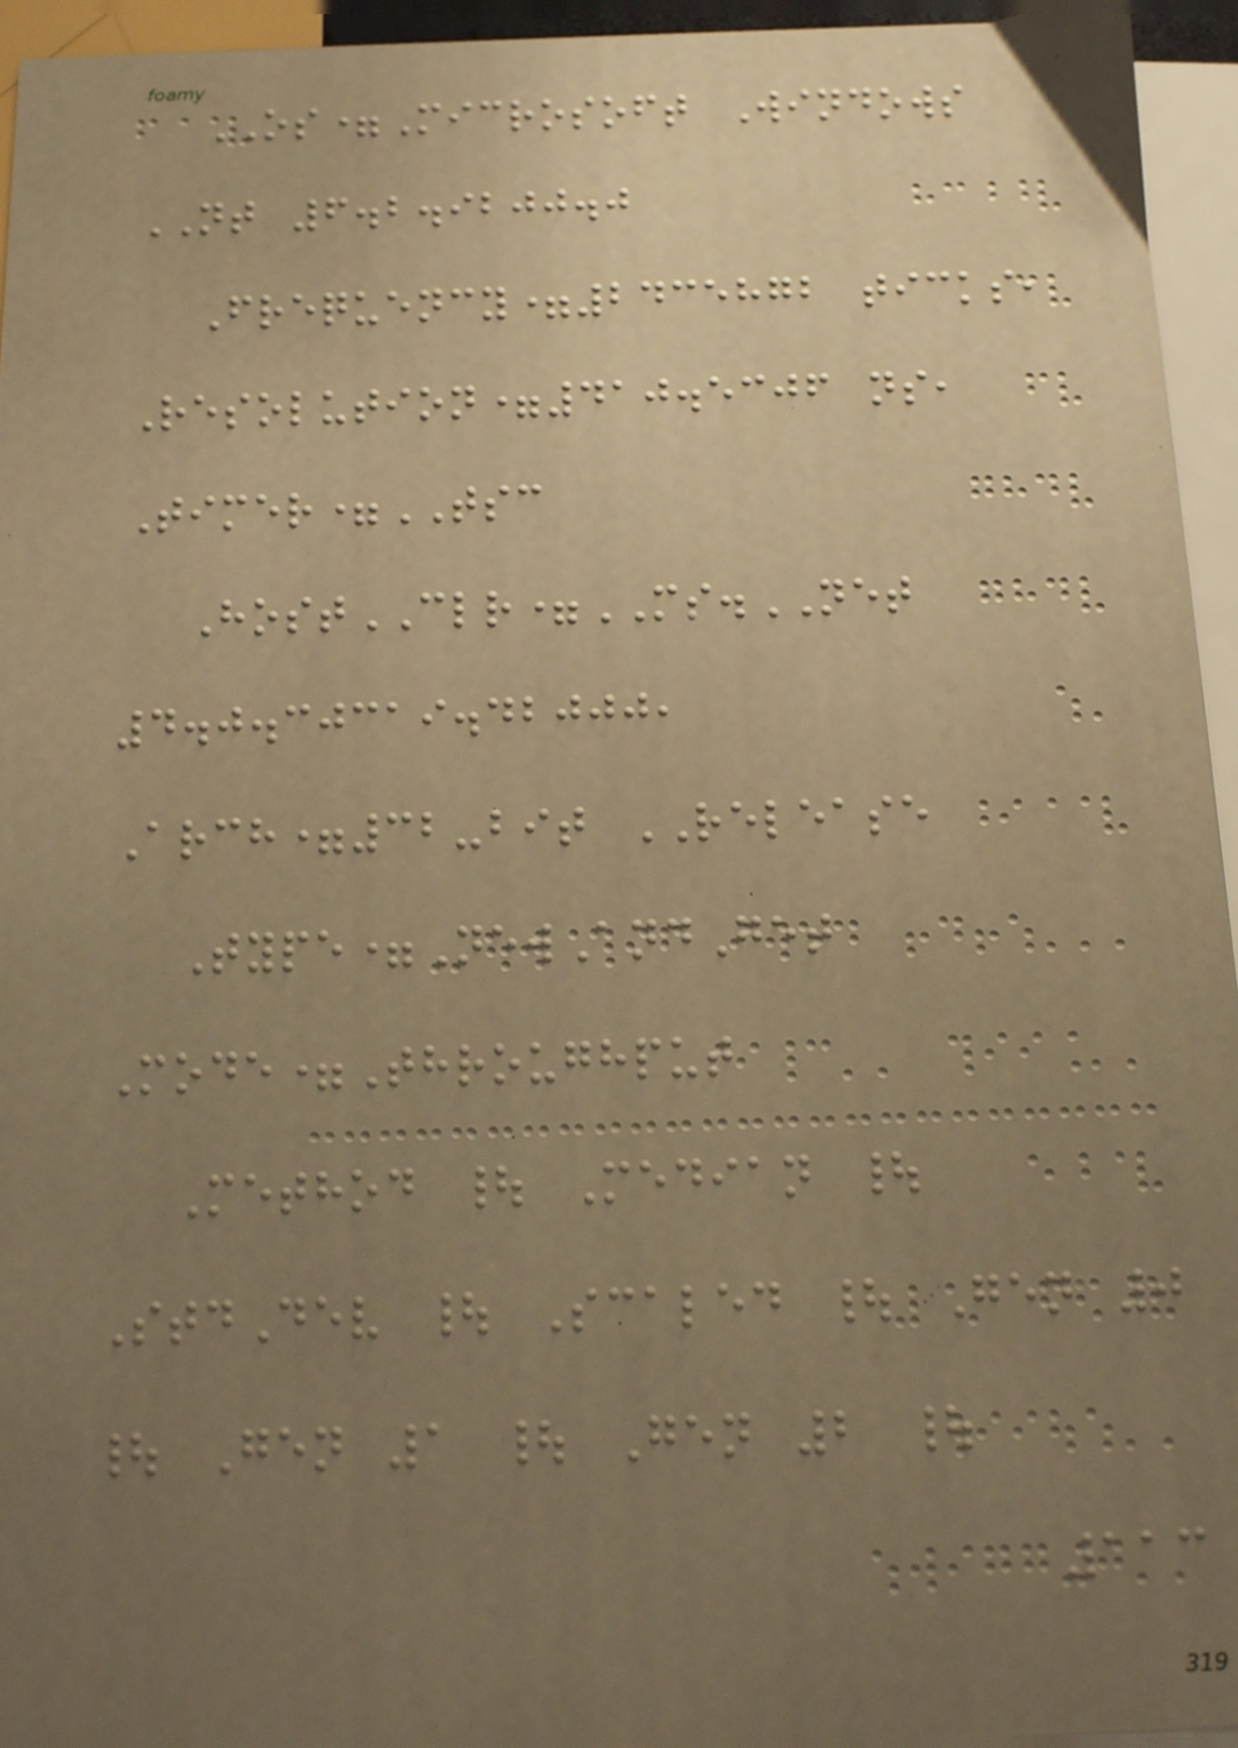OS=Microsoft Windows
NT 6.2.9200.0
Frequency=2435872 ticks,
Resolution=410.5306 ns,
Timer=TSC
HostCLR=MS.NET
4.0.30319.42000,
Arch=32-bit RELEASE
Type=NewAndGet
Mode=Throughput
Method | Median |
StdDev | Scaled | Gen 0
| Gen 1 | Gen 2 |
113
